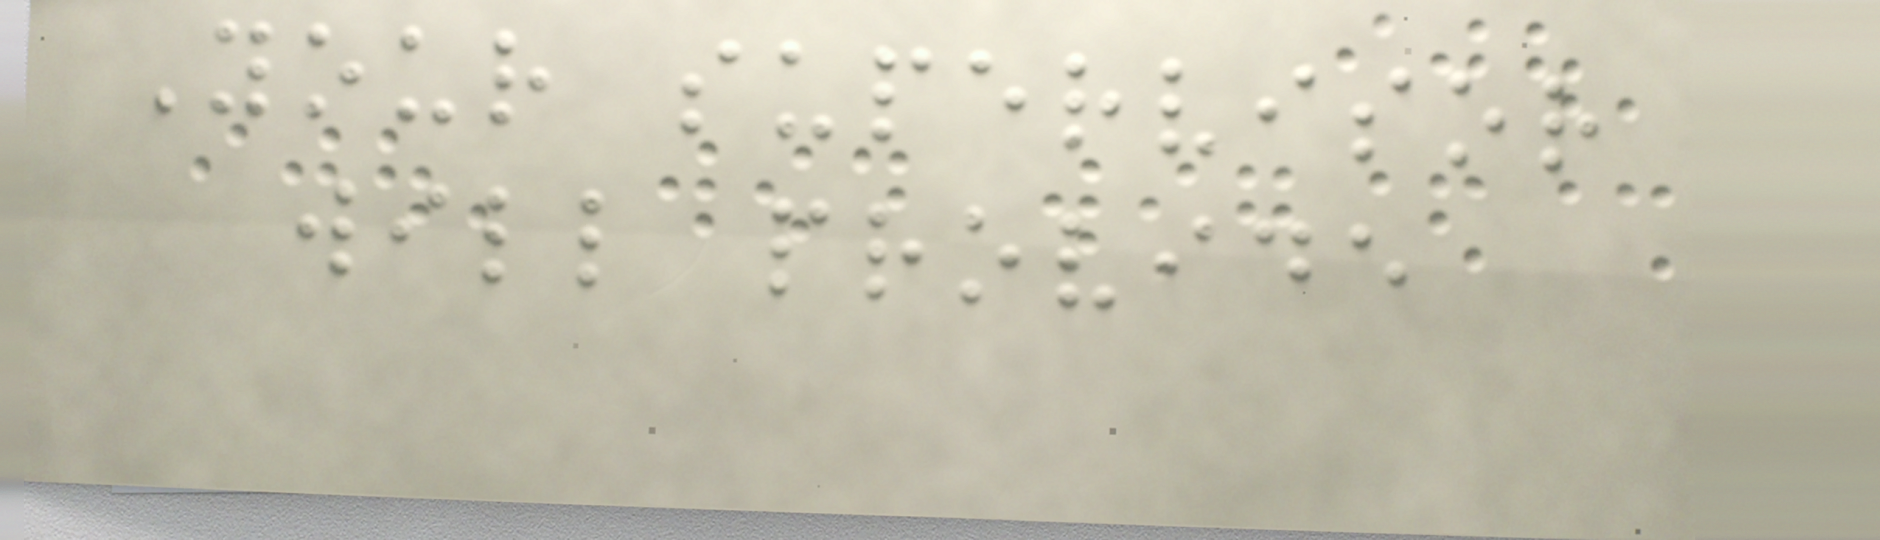Your supervisor
will provide
